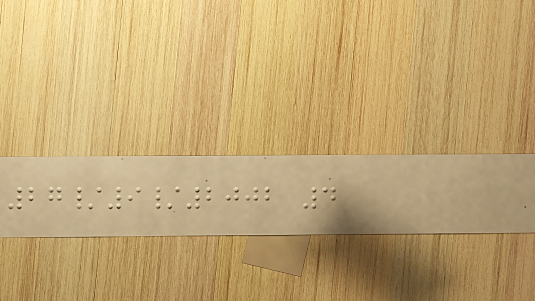27/9/2002 4
